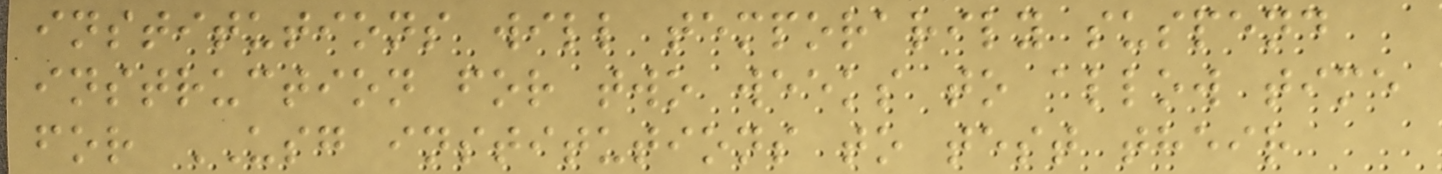institutions will temporarily suspend
instruction for two weeks to allow time
for USG institutions to test their
